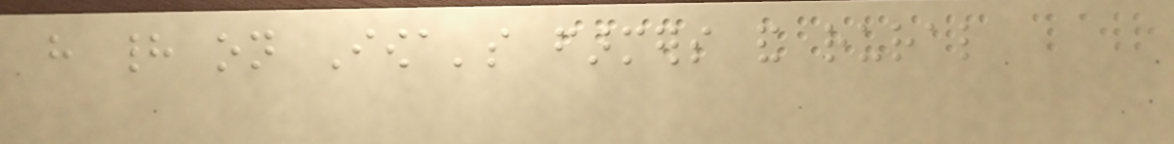have had on Iowa's farmers and rural
